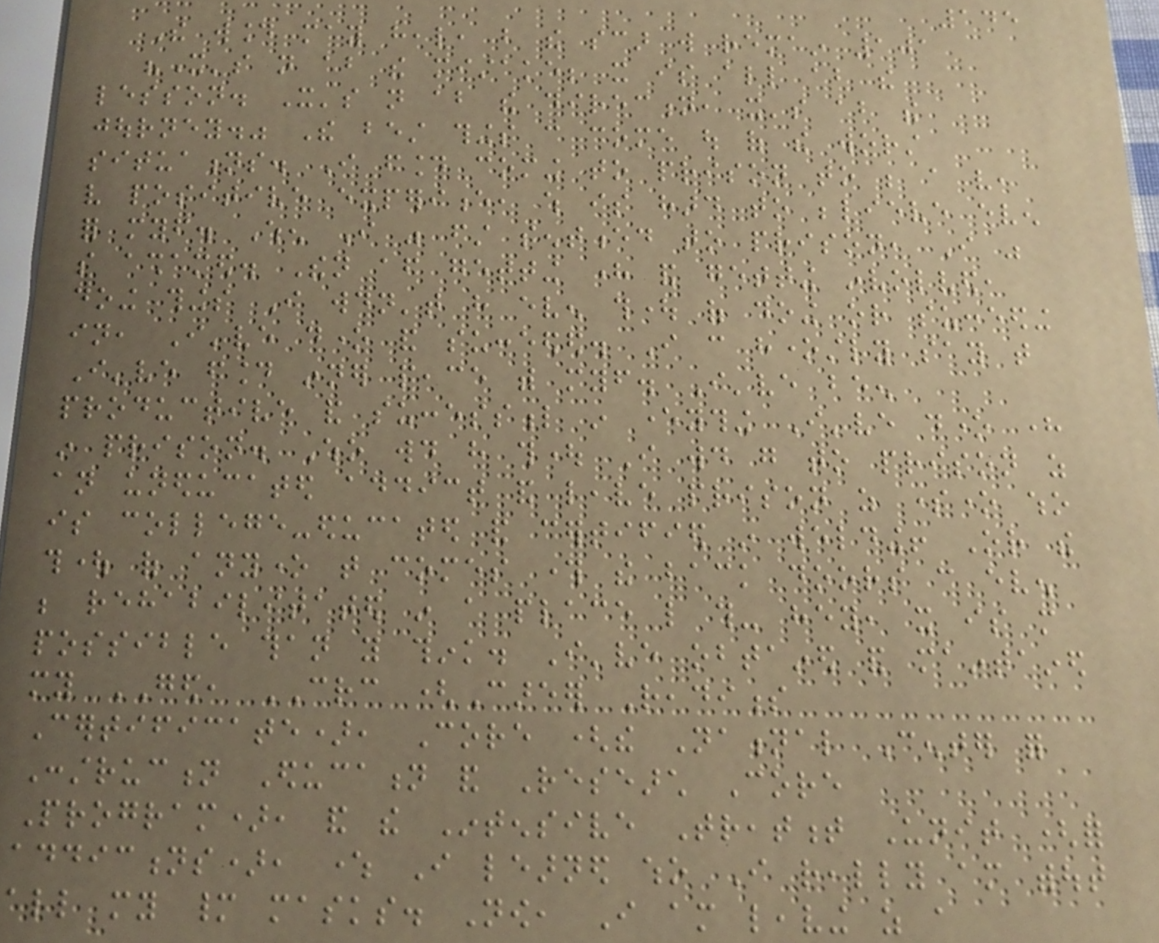145
The wound may heal, but the scar will remain 101
"It's not about the mistake; it is all about the
lesson. It's not about the direction, it's about the
journey." The best things can come out of the worst
situations. I found coming to prison to be a very,
very positive experience, which is hard to believe even
for myself. When I was first sentenced to prison, I was
so ashamed. Then after getting here and getting involved,
doing things I wouldn't have even thought of doing or succeeding
in, I've done and succeeded. I can honestly say that
I've found inner peace with myself. I've been
productive and successful in everything I've done here
in prison. Who would have thought I would go to prison as
an uneducated addict and leave prison as someone who
is college-educated and certified in welding! Or the
thought of anyone that comes through the back doors can even
be rehabilitated in a place like this- hey, it is more
possible than you think. I've obtained and maintained
my GED, CRC (Career Readiness
Certificate), Core (the National Center for
Construction Education and Research Core
Program), and the Intensive Treatment Unit (for
addictions), where I learned who I really am without
all my many masks. Now, I am leaving as a
